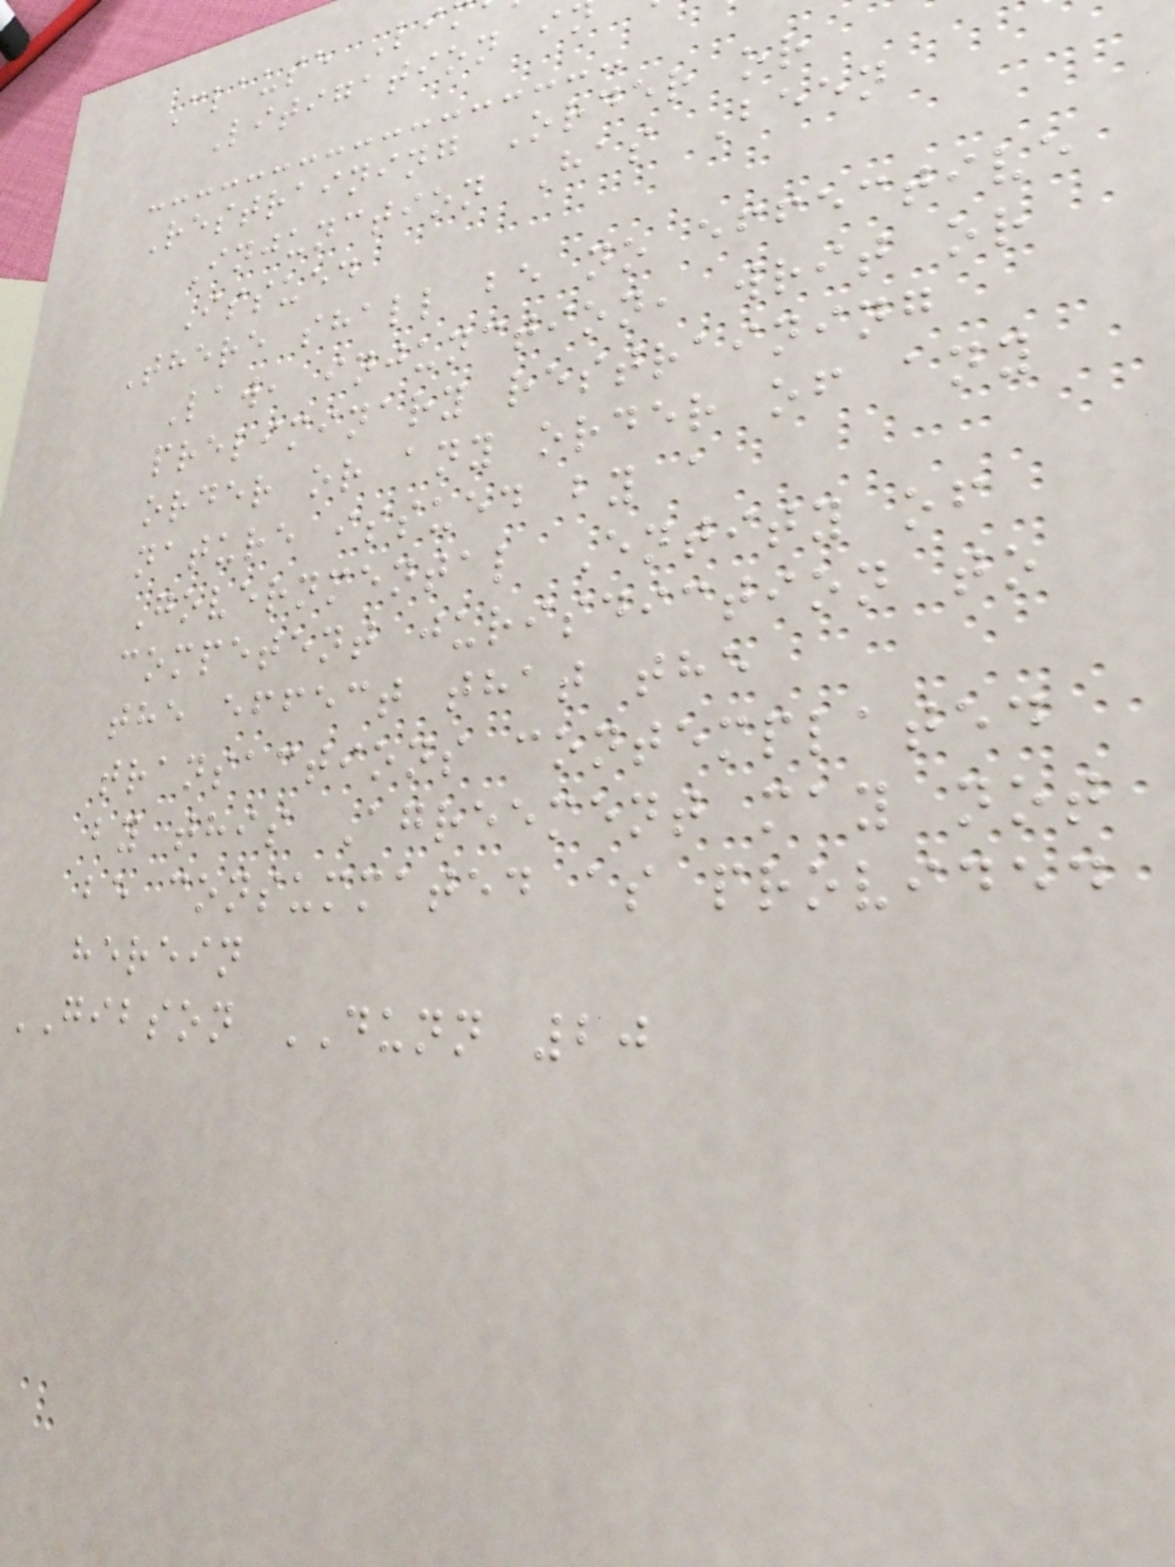Clause Li
Litigation i
Restraining Order or
Injunction Has Been
Issued
There shall be no effective
Law, injunction, writ or
preliminary restraining
order or any order of any
nature issued by a
Governmental Entity of
competent jurisdiction to
the effect that the
transactions contemplated
by this Agreement may not
be consummated as provided
herein
GIBSON DUNN 20
